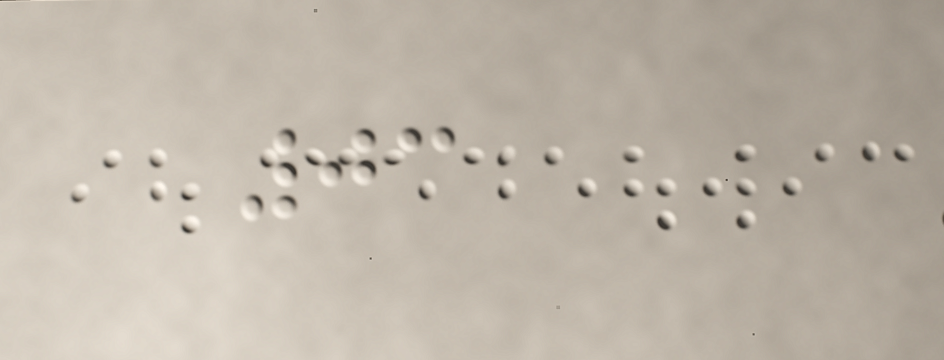03
